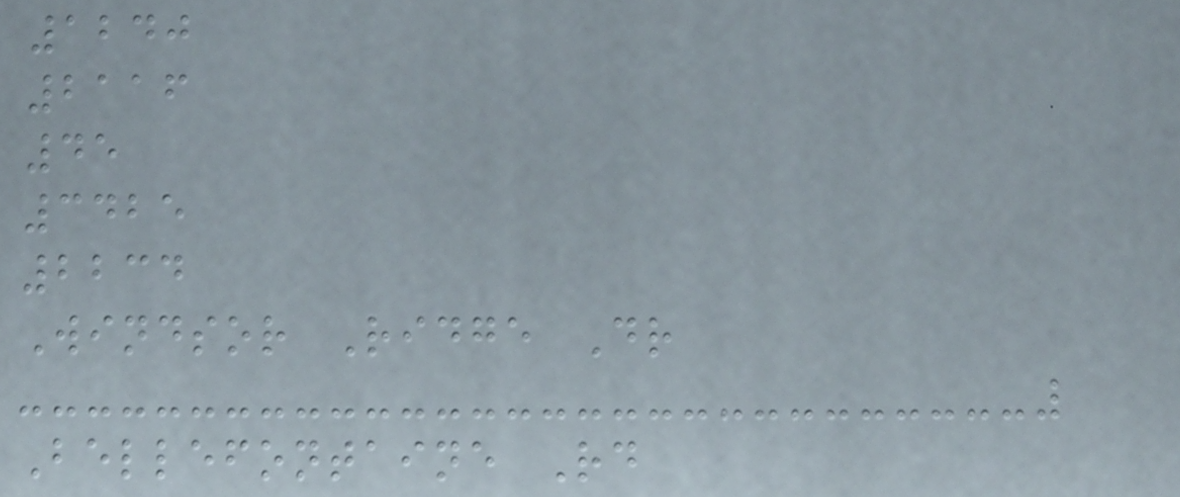1240
2116
45
3425
2234
Windsor Ridge Dr
Bellefontaine Rd
